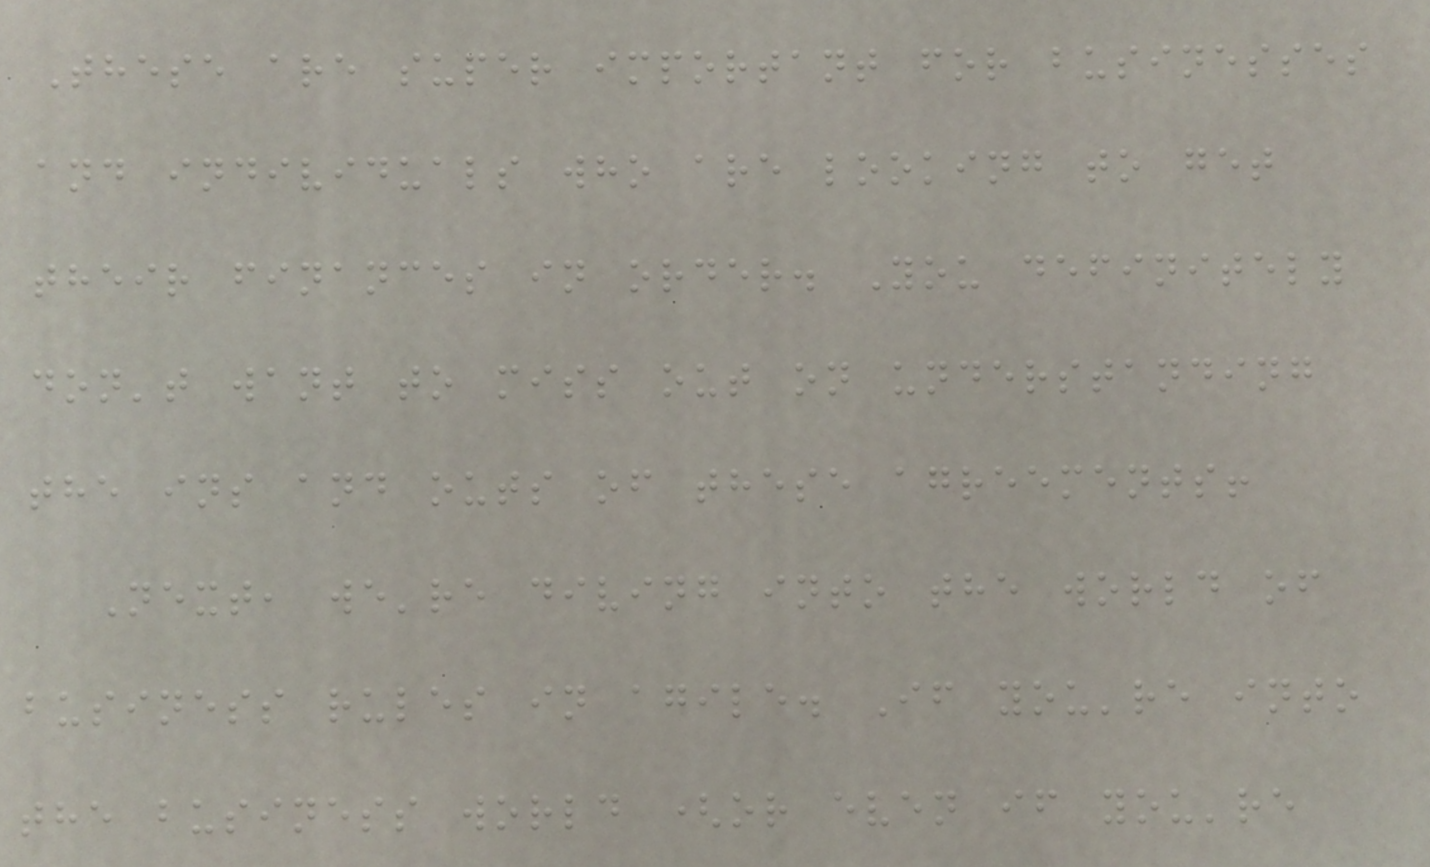These are super important for businesses
and individuals who are looking to get
their finances in order. You definitely
don't want to miss out on understanding
the ins and outs of these agreements!
Next, we're diving into the world of
business rules in agile. If you're into
the business world (or even if you're
